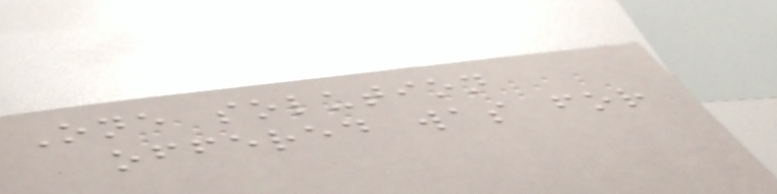One solution
offered was for
